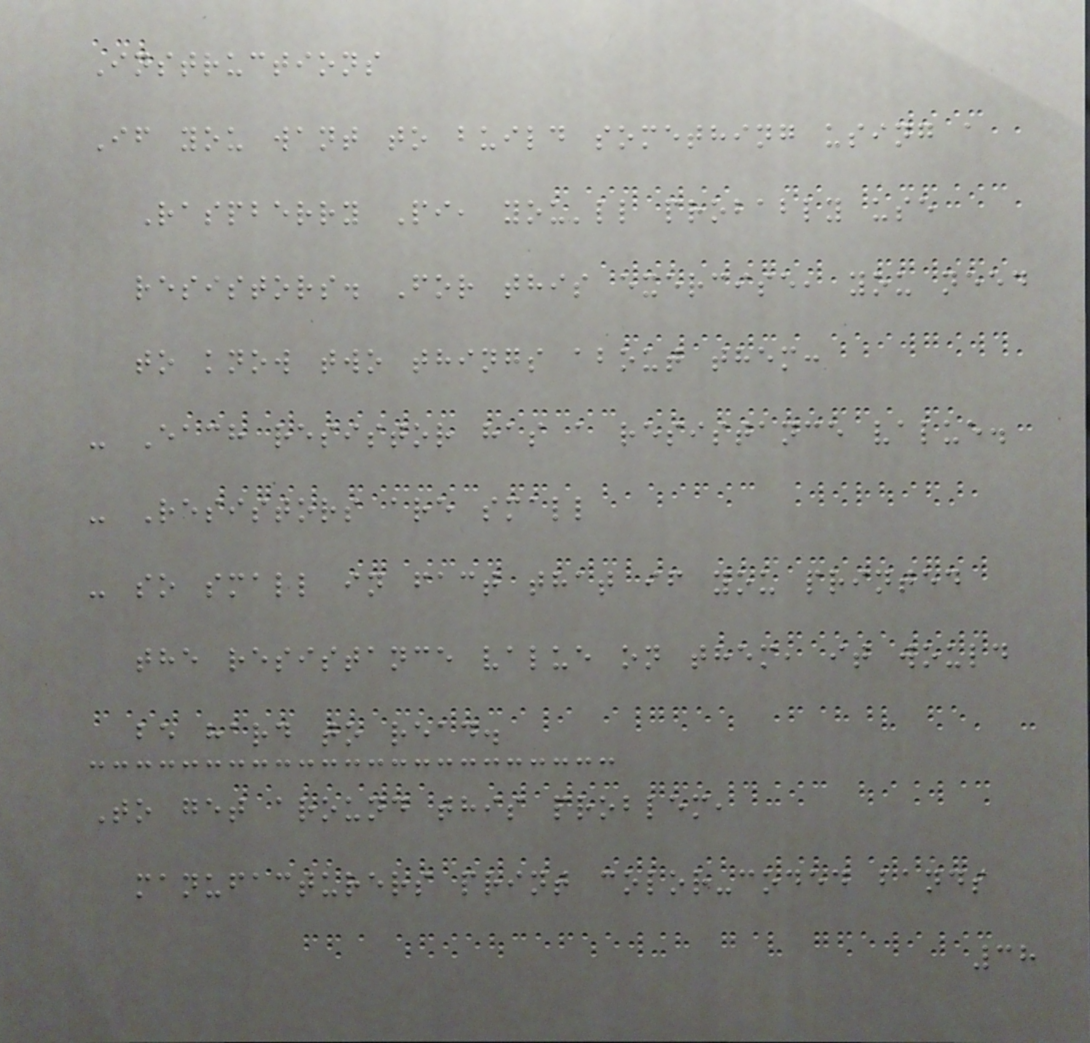Instructions
If you want to build something using a
Raspberry Pi, you'll probably use
resistors. For this exercise, you need
to know two things about them:
- Each resistor has a resistance value.
- Resistors are small
- so small in fact that if you printed
the resistance value on them, it would
be hard to read.
To get around this problem,
manufacturers print color-coded bands
38
